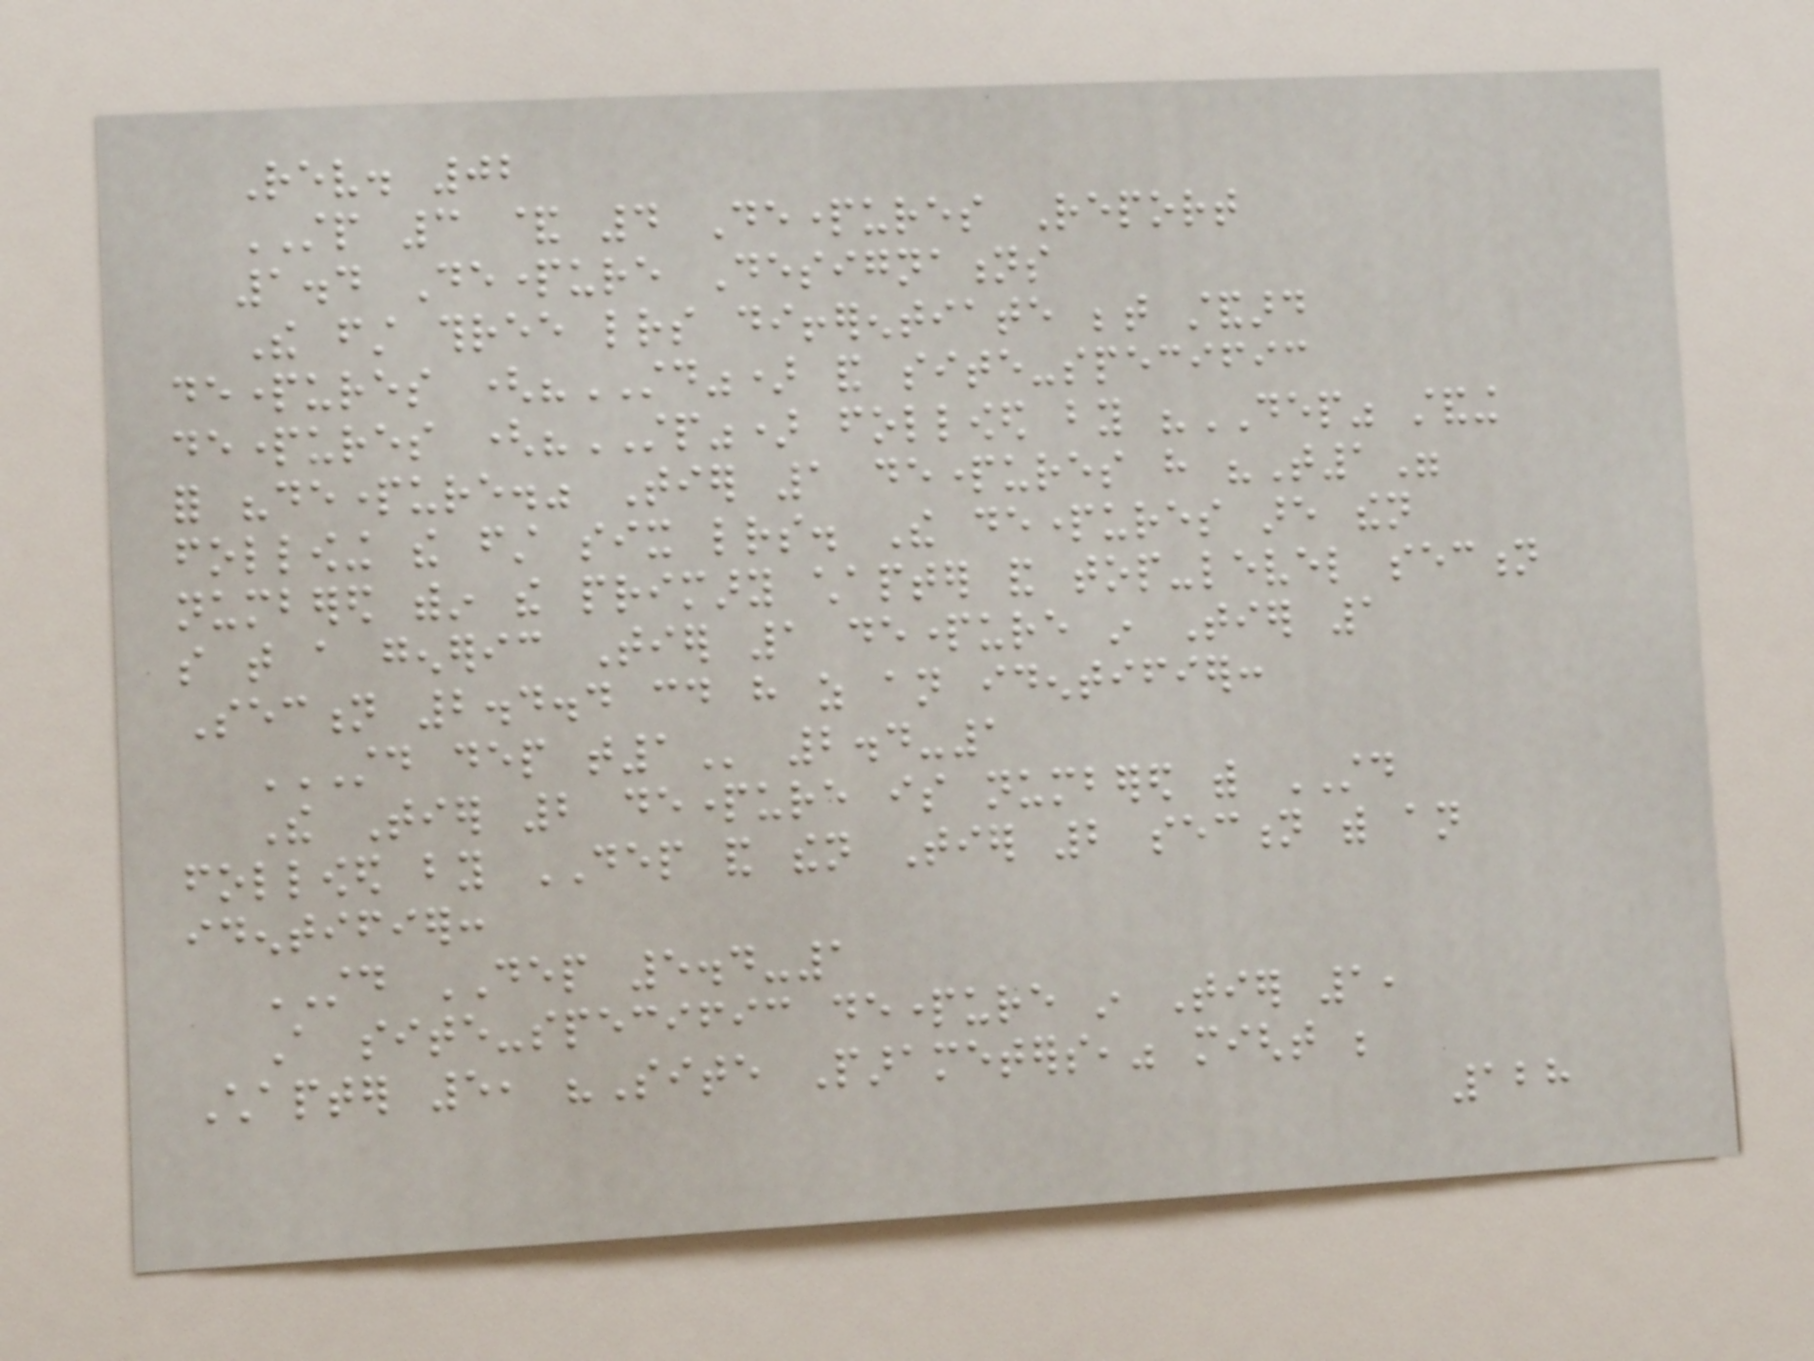Rev. 02
STP 3 & 4 Departures Report
1.4 Departure Designations
The first three letters differentiate between standard
departures ("STD") and site-specific
departures ("STP") followed by "DEP" standing
for "departure." Tier 1 departures have "T1"
following the first six letters. The departures are then
numbered within the primary chapter and top-level section
so that a generic Tier 1 departure in Tier 1
Section 2.4.4 could have as an identifier:
STD DEP T1 2.4-1
The Tier 2 departure is numbered with STD
followed by DEP and then Tier 2 section with an
identifier:
STD DEP 5.4-1
A site-specific departure in Tier 1,
Chapter 5, "Site Parameters," might be
128
